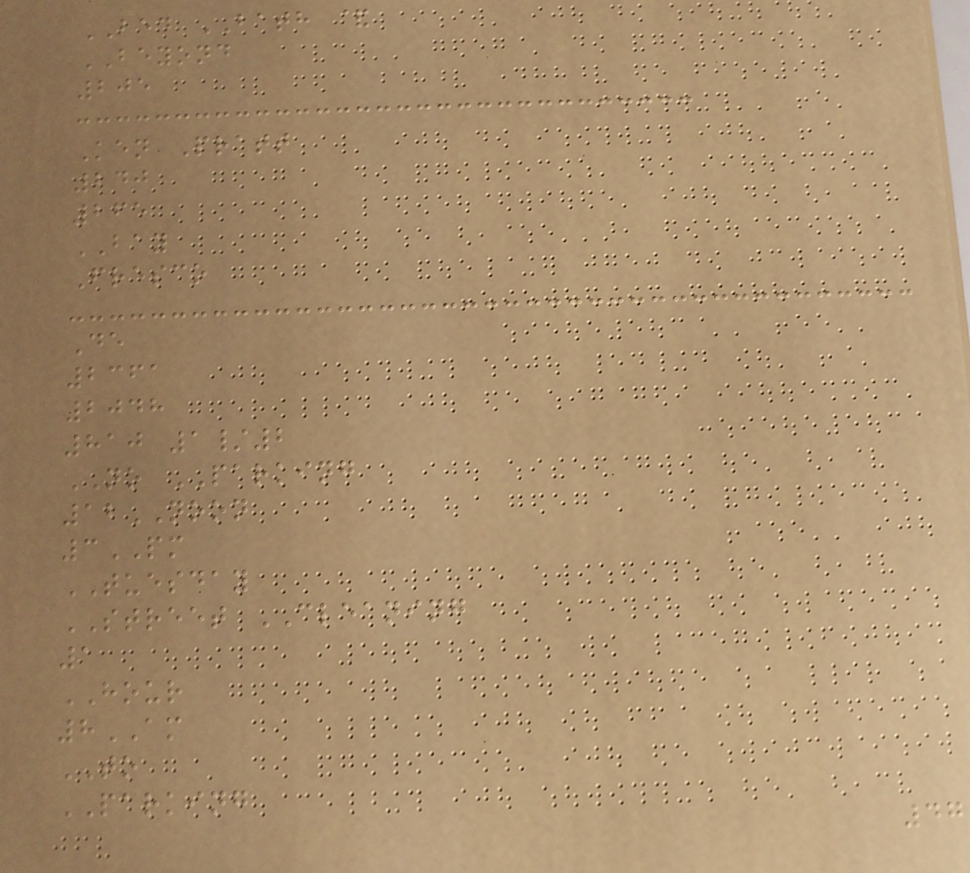BED BATH &
BEYOND
205
Ken Pratt
240
265
BAY
Fresco
De
2361
2048
810 1/2
NO PARKING
12NOON
3PM
TUESDAY
STREET CLEANING
1
HOUR
8AM
TO
PARKING
47
